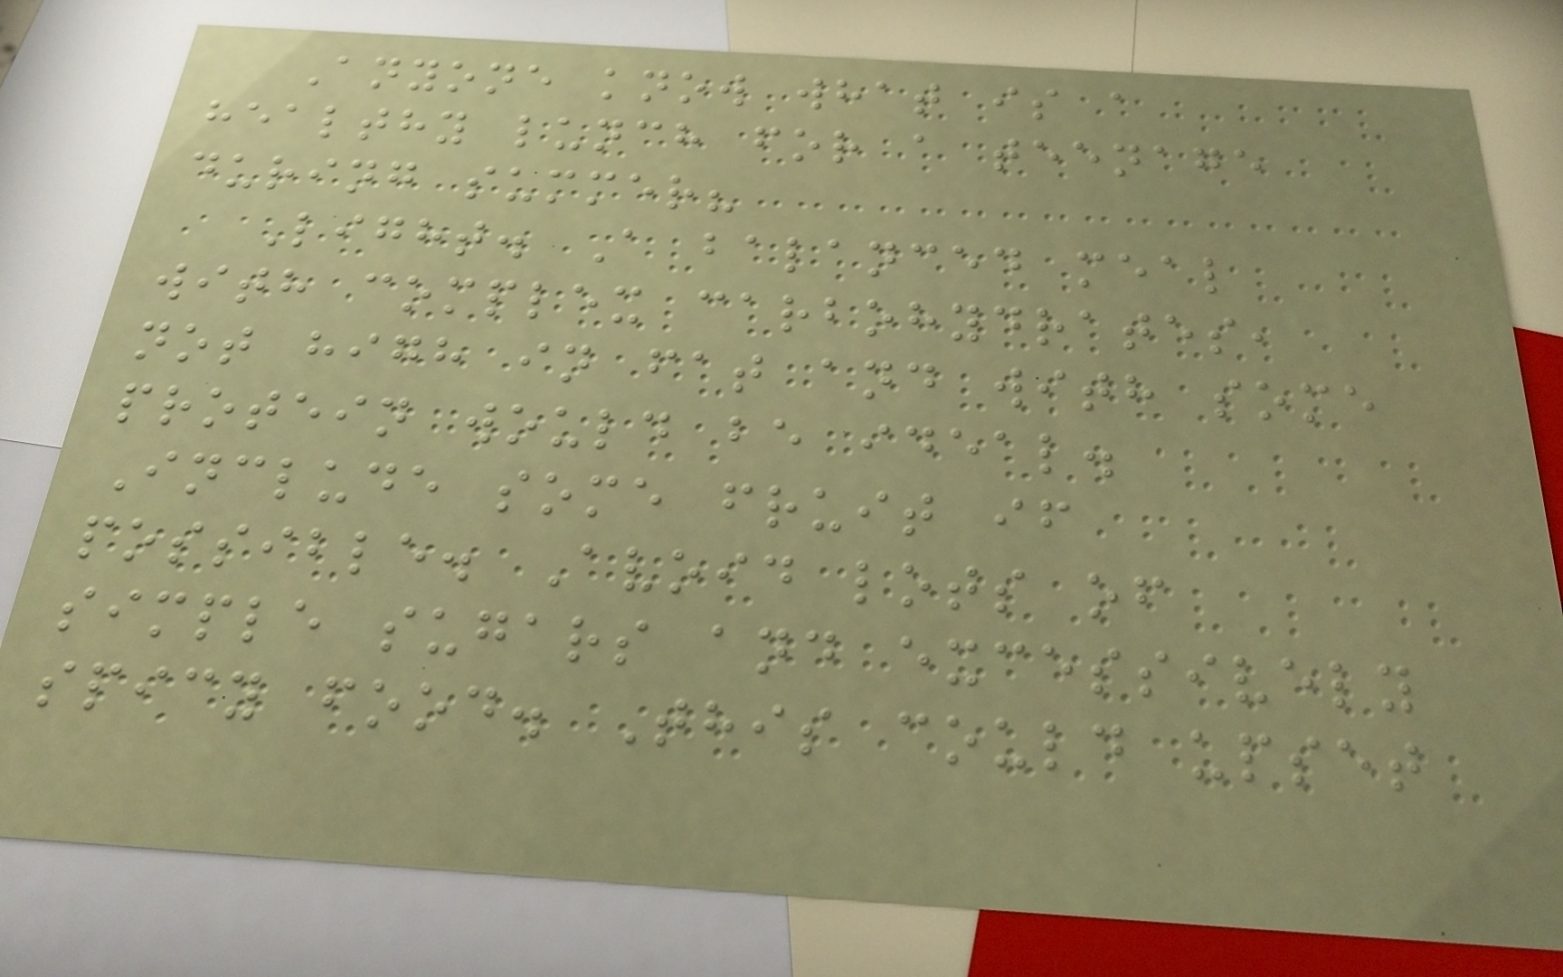Anyone know what is a
healthy lunch for a teenage
during summer?
Light. A balanced meal
with complex carbohydrates,
not high in fat and with some
protein would be ideal.
Include some fruit if
possible. Avoid lots of
simple sugars and excessively
spicy food. This could upset
